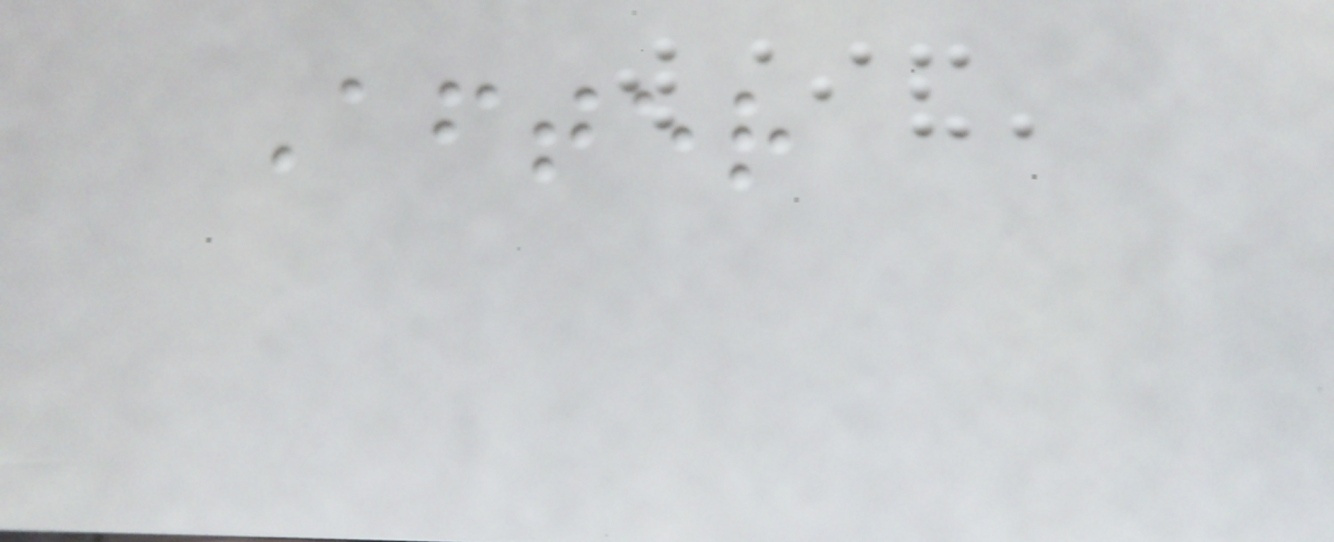After
